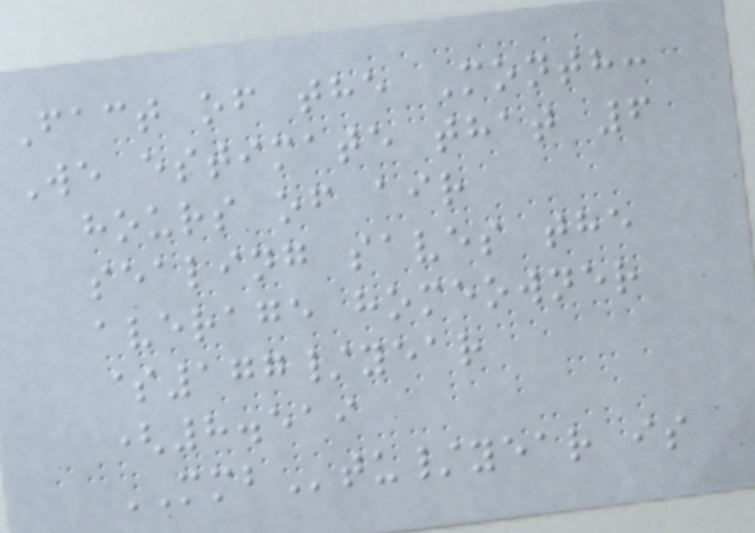Fact of the Month:
We estimate that 6
hours of air
sealing saves the
average homeowner
$177/year
(8.519
MMBtu/year is
